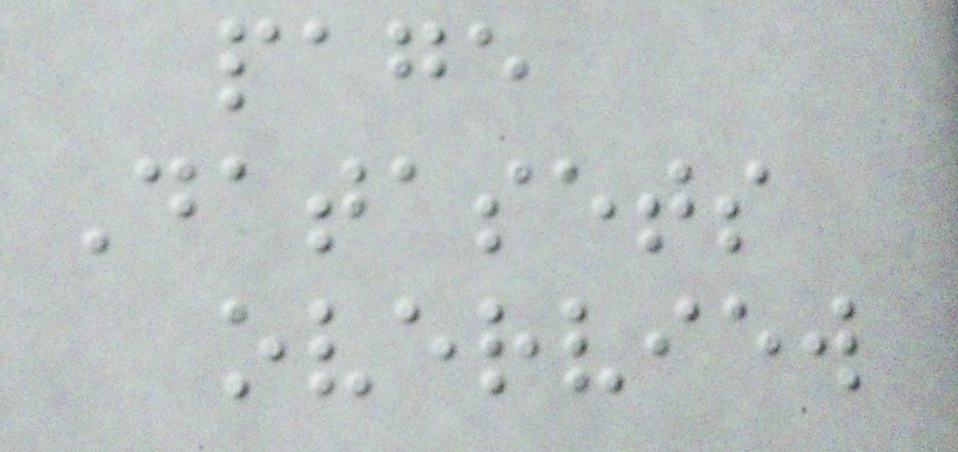page
Datasets
overview
